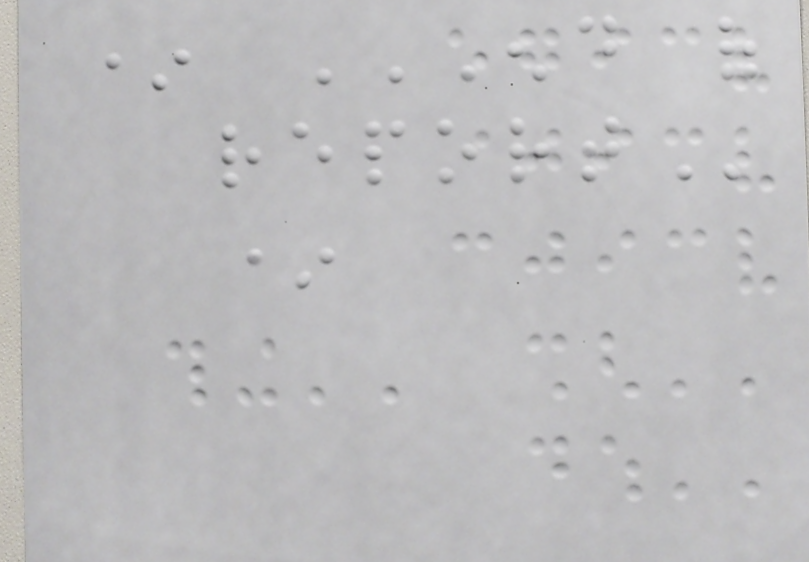* END OF
REPORT
*
